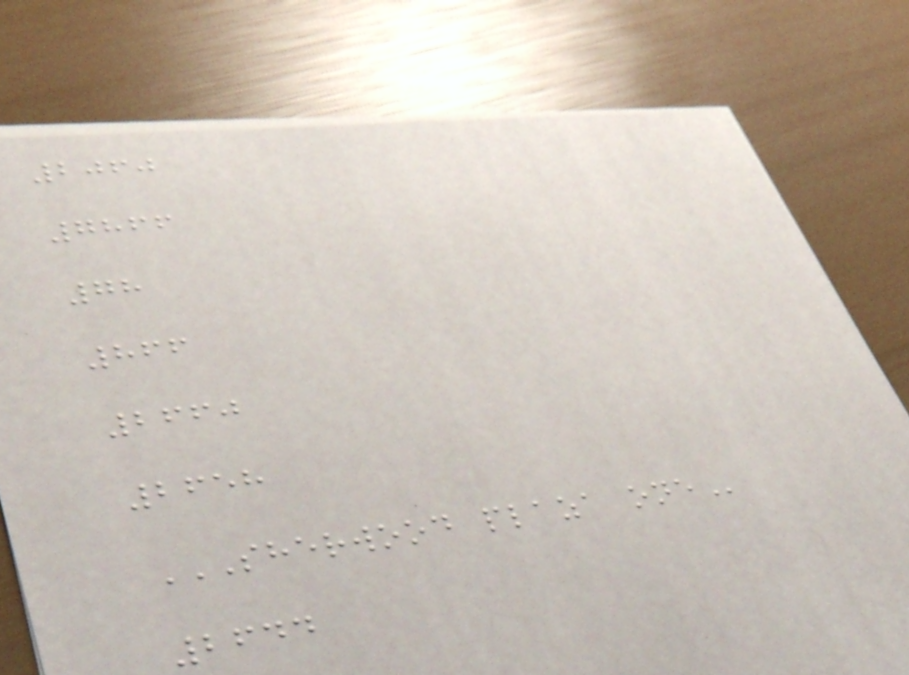2060
7866
78
866
2660
2658
SHERWOOD PLAZA ONE
2644
